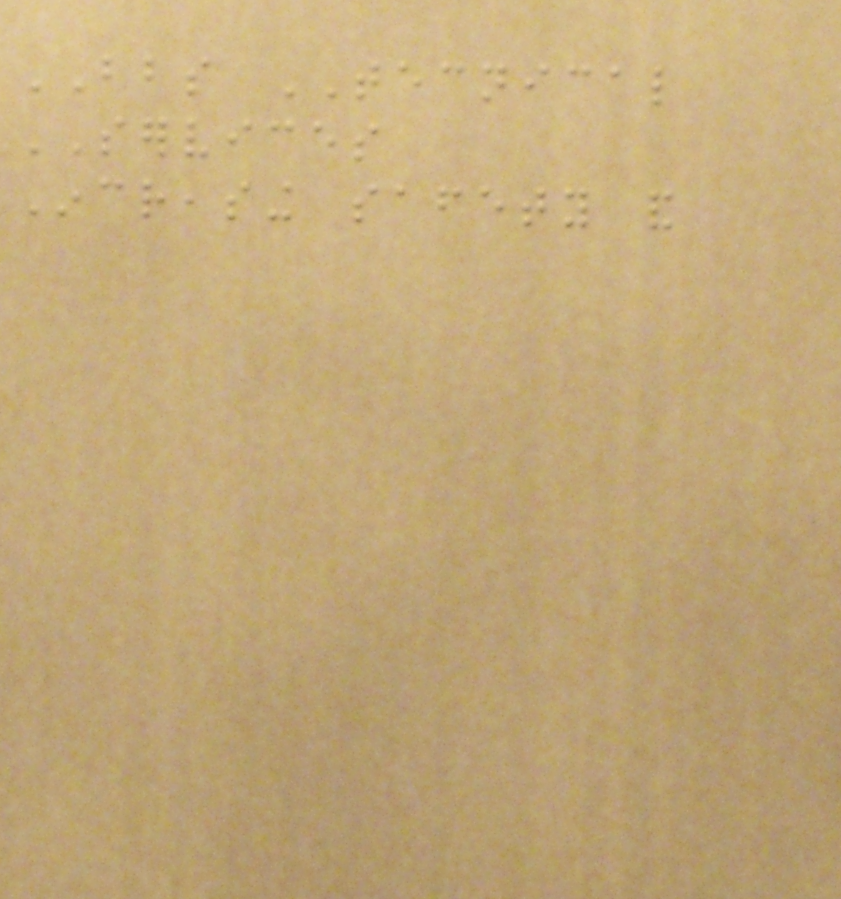BBS TECNICAL
SERVICES
Increasing safety and
